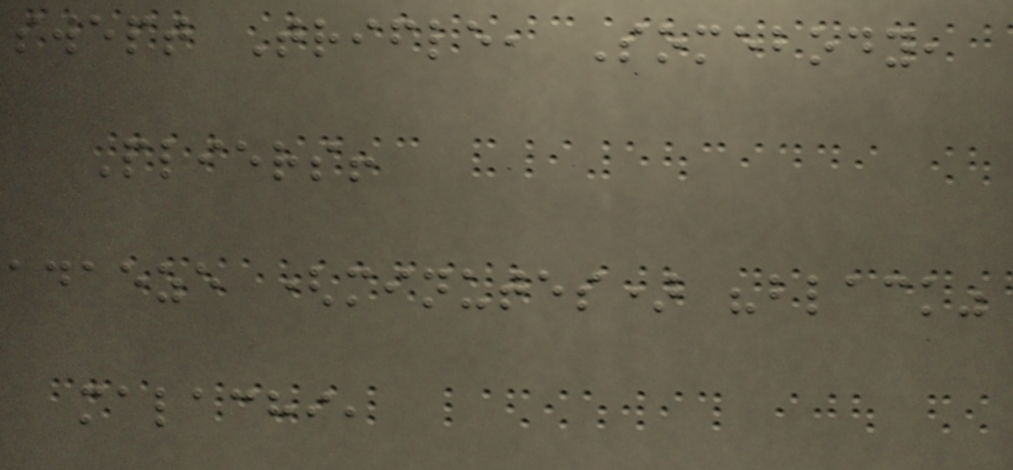swept Trifle, Somebody,
Pliers!
adaeze (minutes) "black"
malachi,
